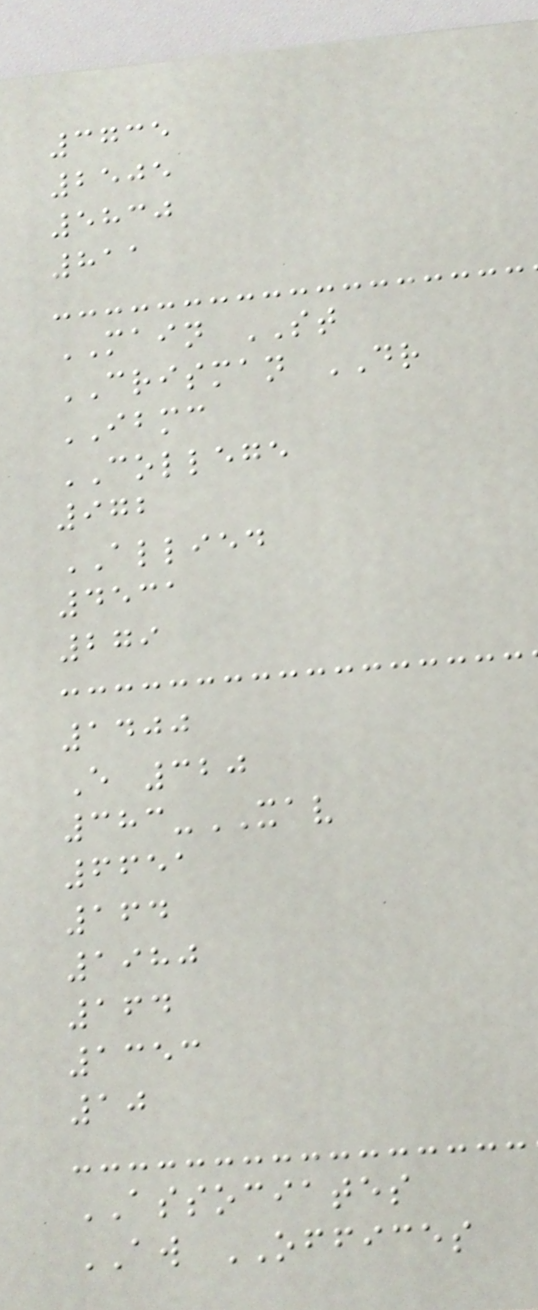3735
2505
5830
811
MAIN ST
CRISMAN DR
IBMC
COLLEGE
972
ALLIED
4531
279
1400
E 320
383-XAV
6651
164
1980
164
1353
10
ASSOCIATES
AW OFFICES
